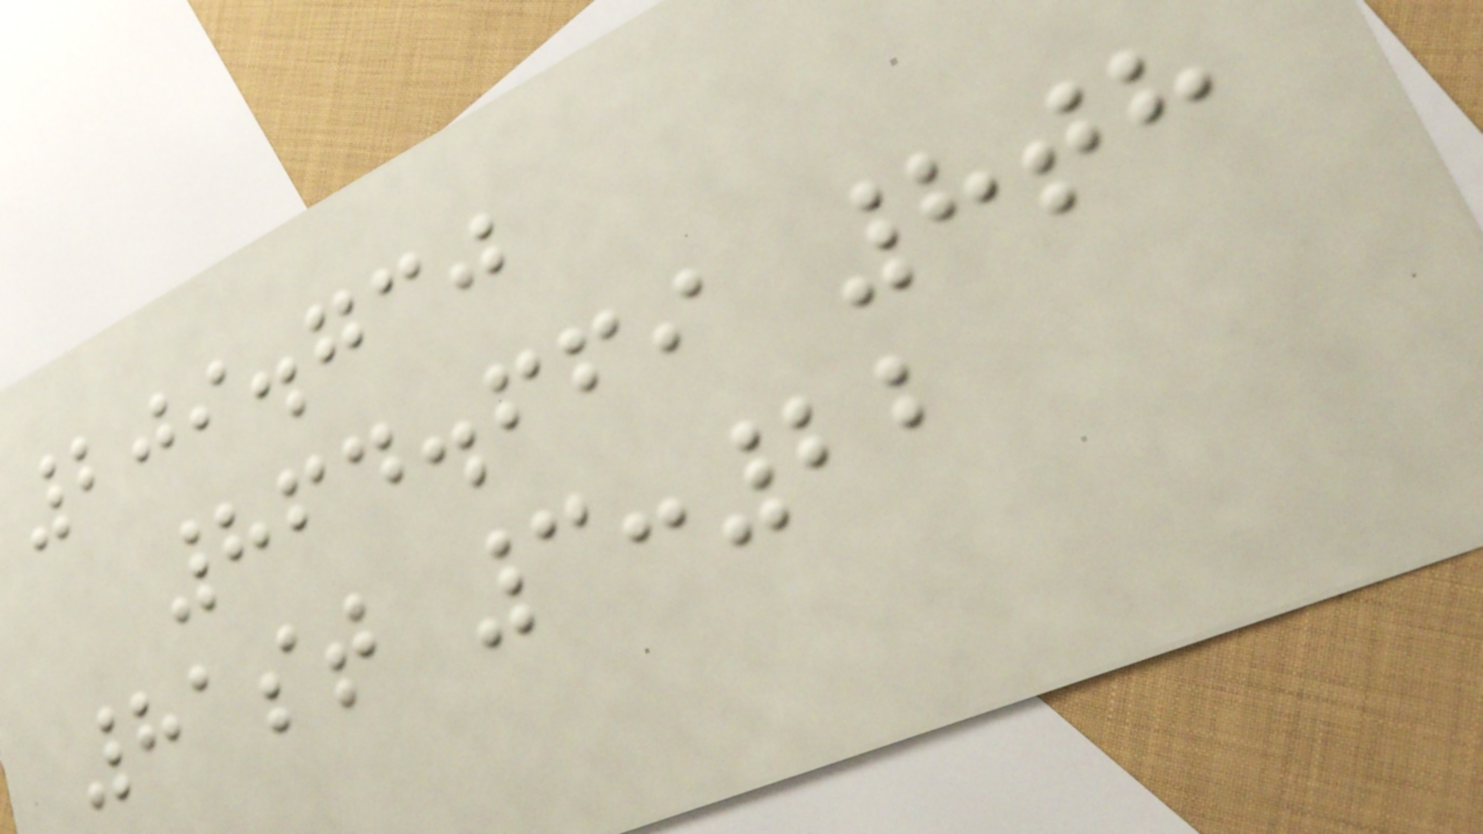209.730
864.669 8th
81st 3:22
